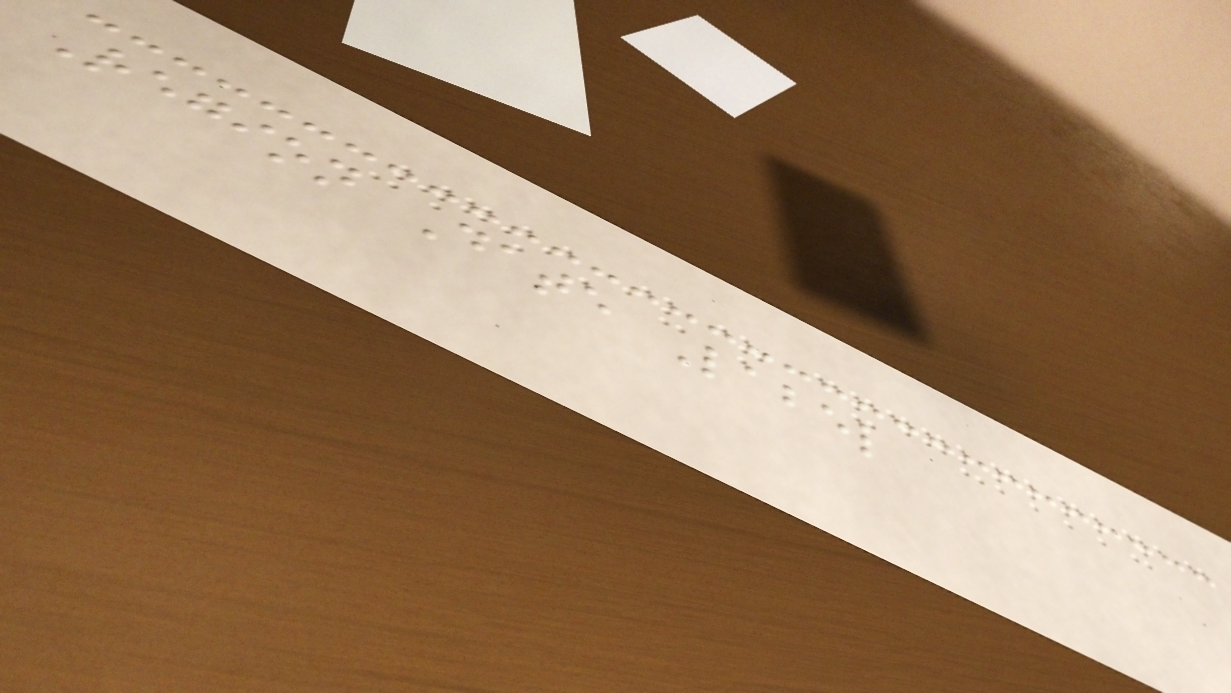Region Date Label
